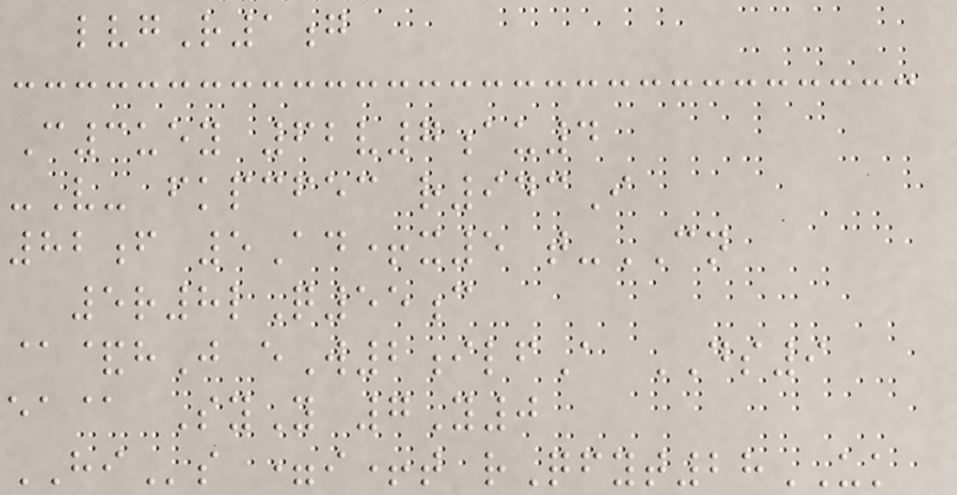lvgR1g
C3uey 62v7au4
-V- fkpcfec r943I
82f 5Ad+x5 t-CN
5r8lQ55c
@&hJ eW2ilfA DS9
ea@ SyY 7Y0
HIs =i+t rQfyt28UK
